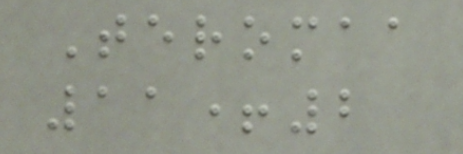Teromaa
11+2
